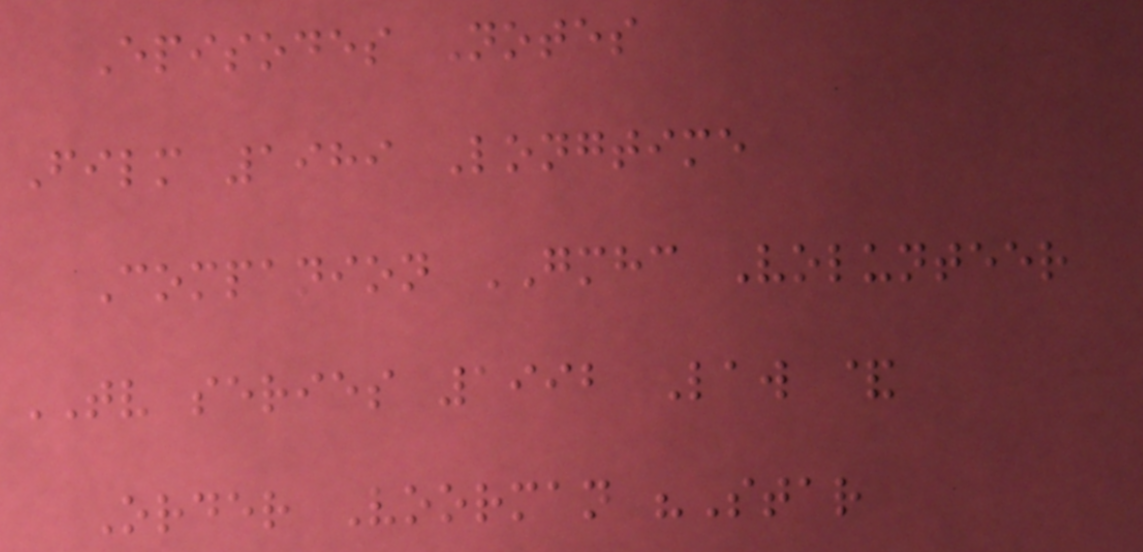Episodes Notes
Film 1989 Longtime
Companion GMHC Volunteer
TV series 1992 Law &
Order Voorman "Star
